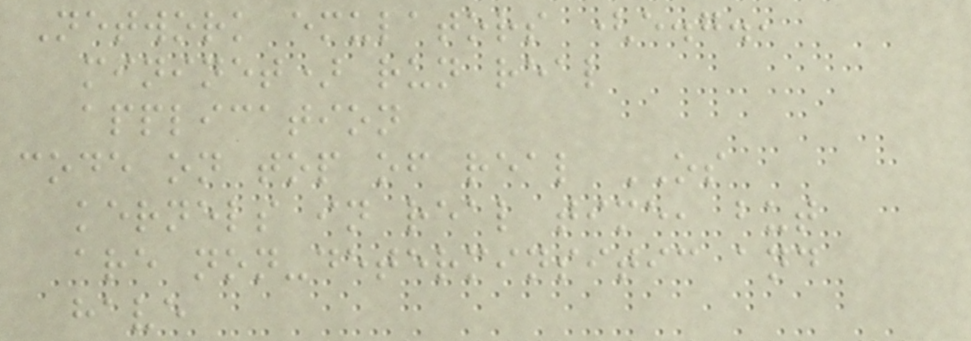Network emulators (e.g.,
mininet) run real
application
code on top of real OS
kernels in real time, but
are non-determinsitic and
have
